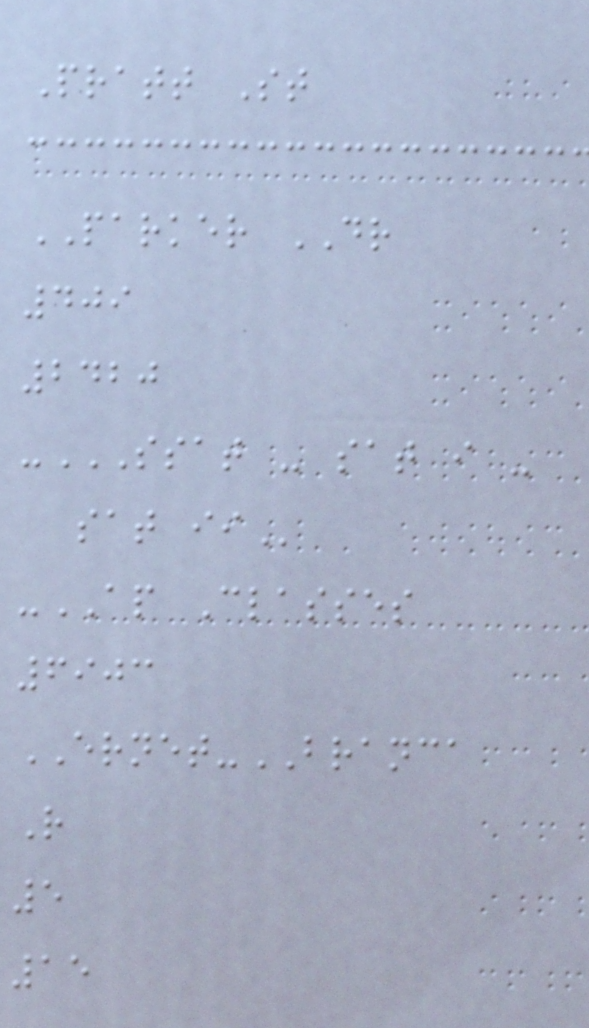Pratt St
PARKER DR
409
2420
-SSAT - SAT I -
SAT II
-AP Classes
6903
ERNET-BRANCA
R
5
15
